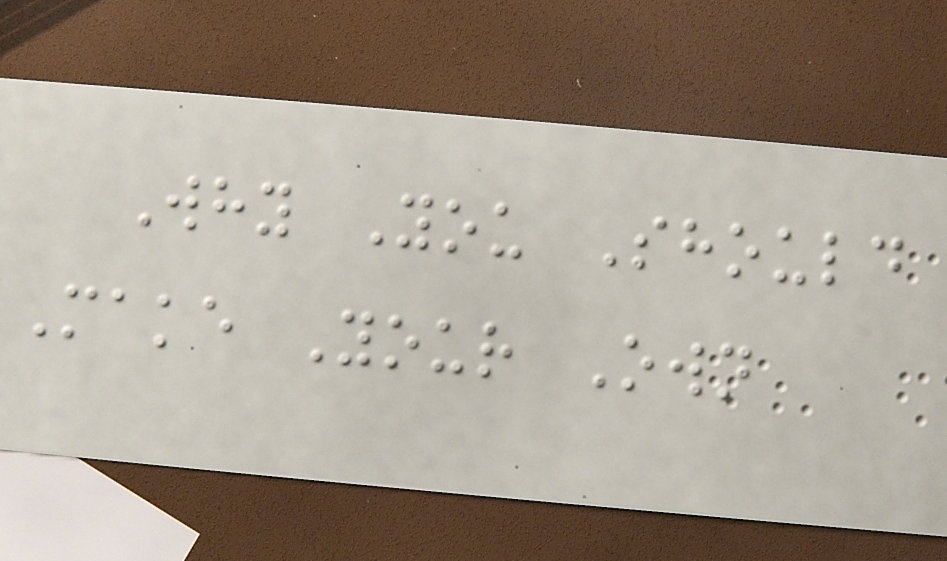Why You Should
Make Your Own
